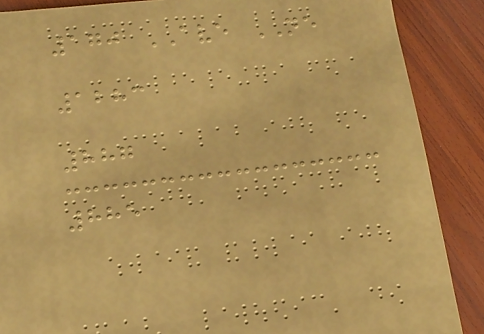170 AVE NE
1283
887
885
